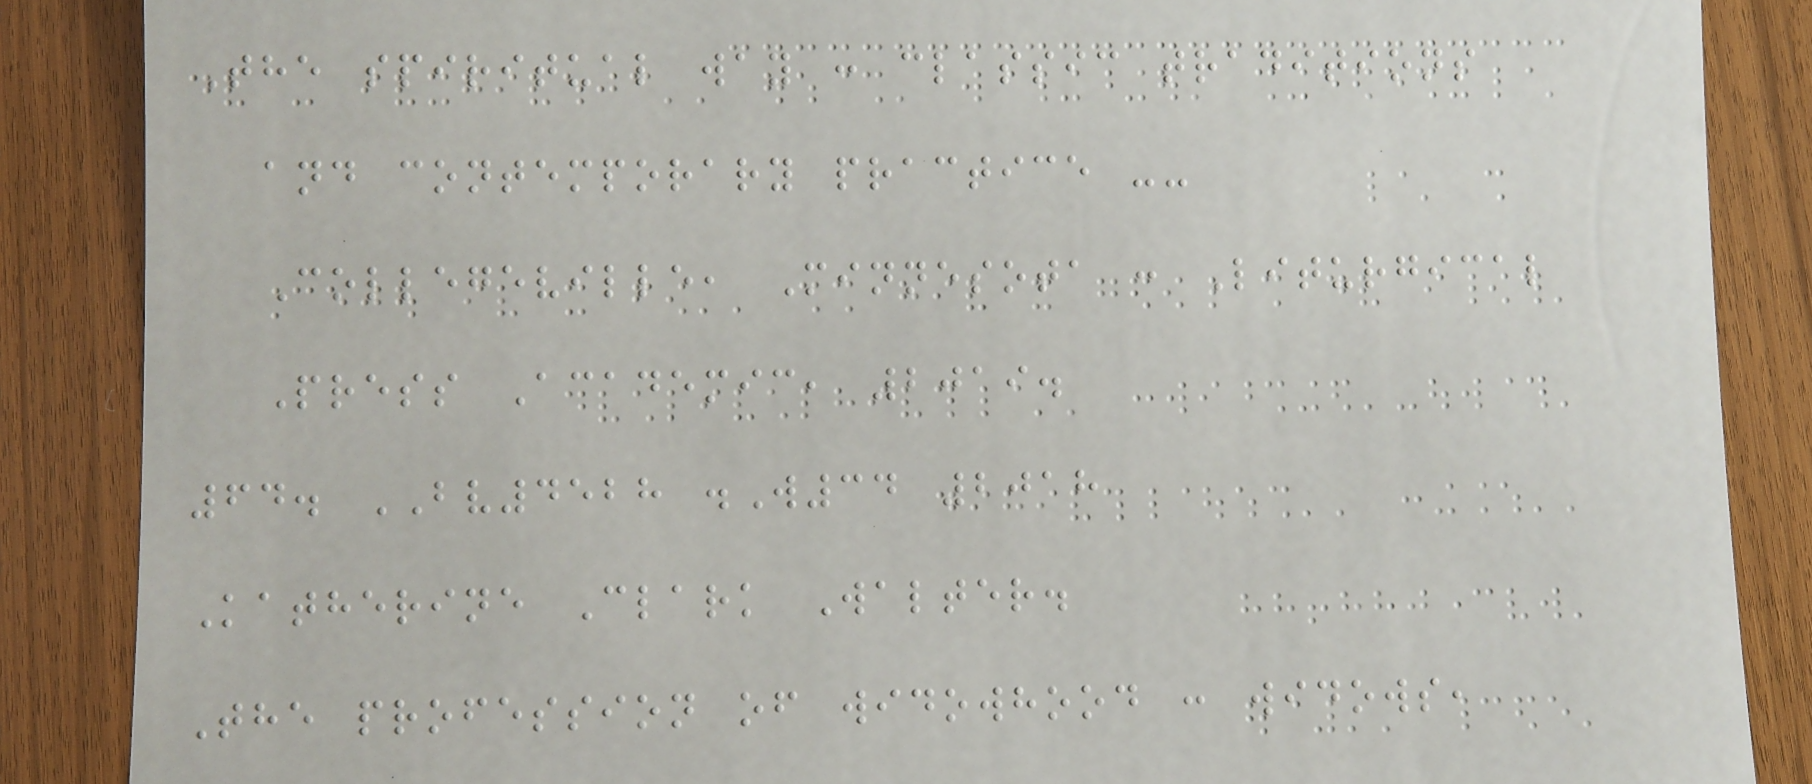The spiritual way : classic traditions
and contemporary practice --
Collegeville, Minnesota : Liturgical
Press Academic, 2019.
64. BV4528 .W34 2018
Katherine Clark Walter.
The profession of widowhood : widows,
